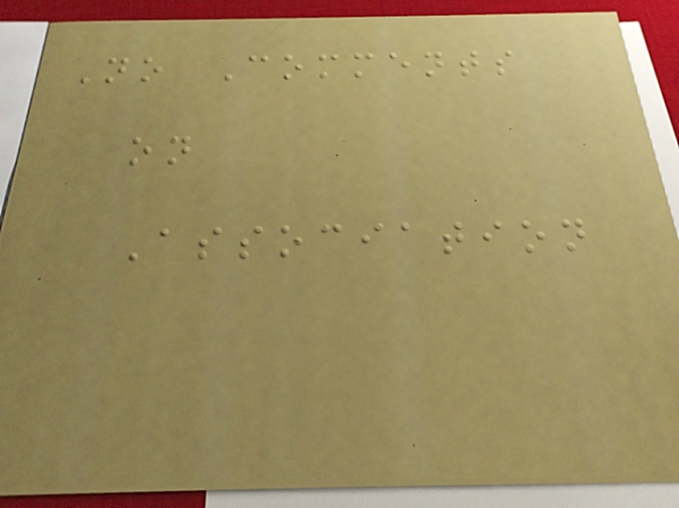No Comments
on
Association
